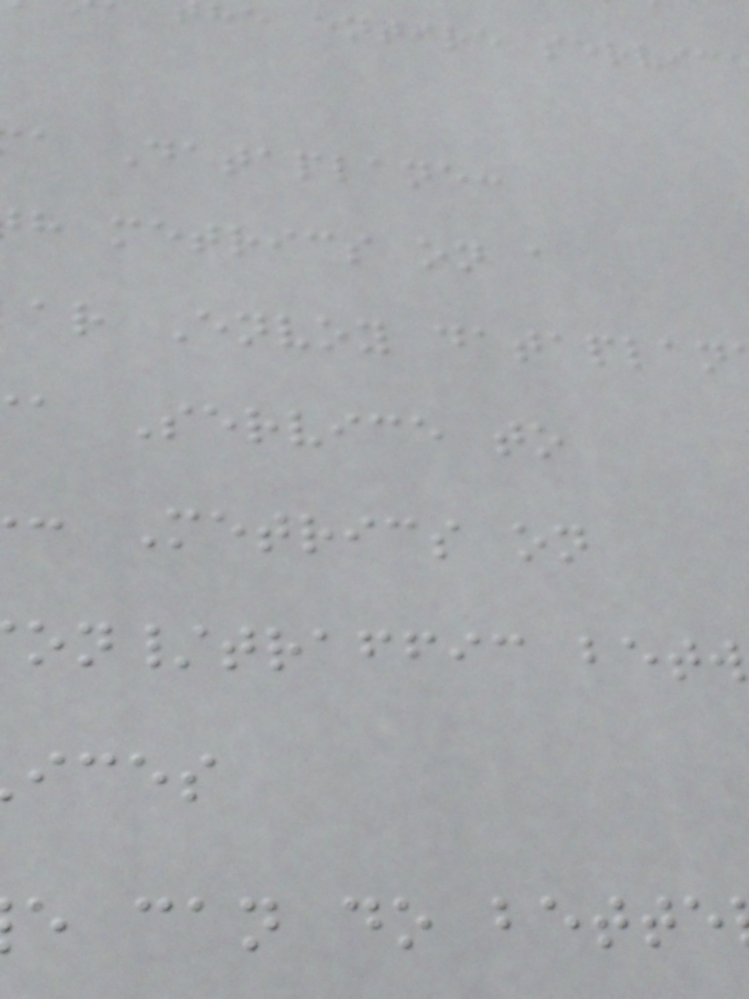he entire servic
a Dataplane:
h metrics on a
ar Envoy dataplan
a Service to
: Metrics on
on/traffic betw
ices
e can do bette
